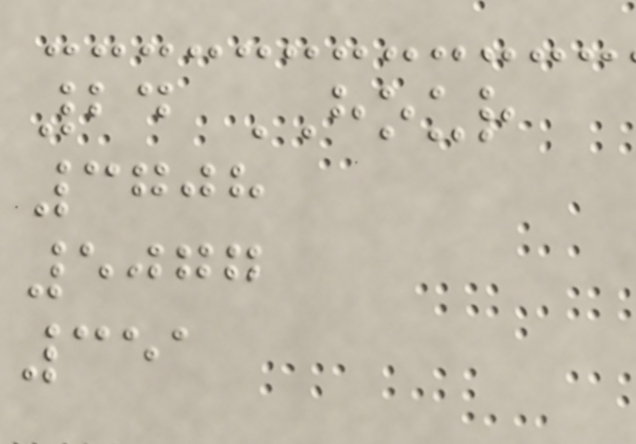24 HOUR
3708
5077
351
